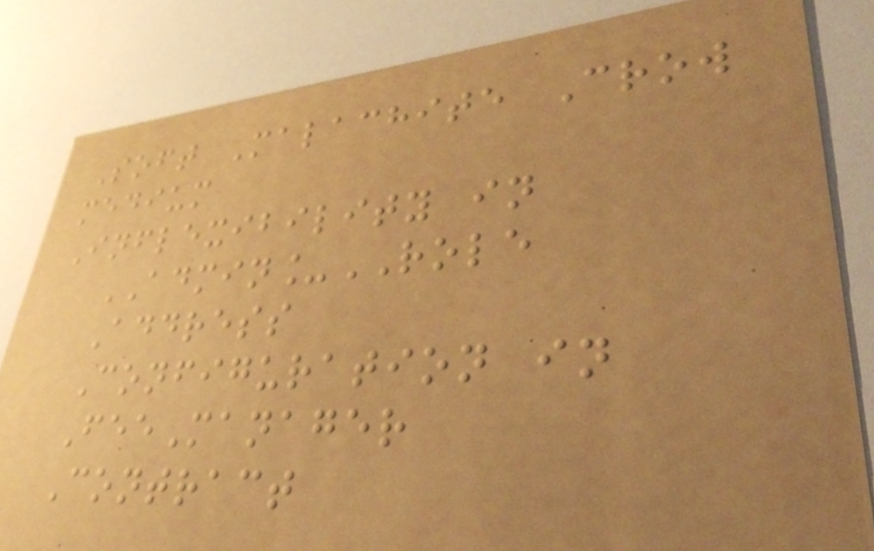Soft Malachite Crow
medium
Inflexibility in
ADMIN_ROLE
Address
Configuration in
FeeManager
Contract
